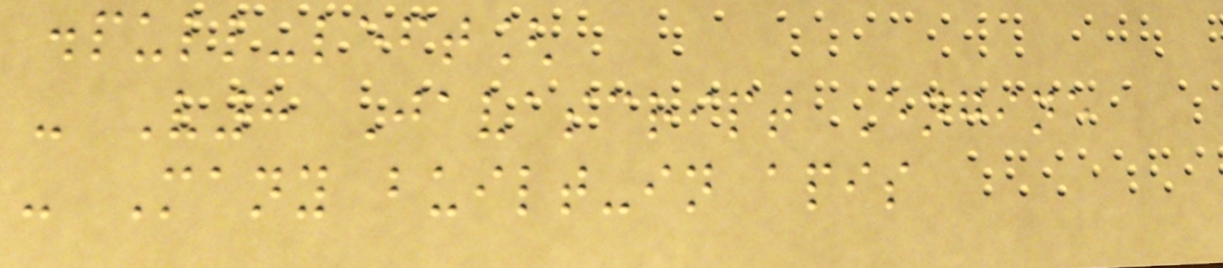.pull-left[
- V8 Javascript Engine
- Many built-in apis
